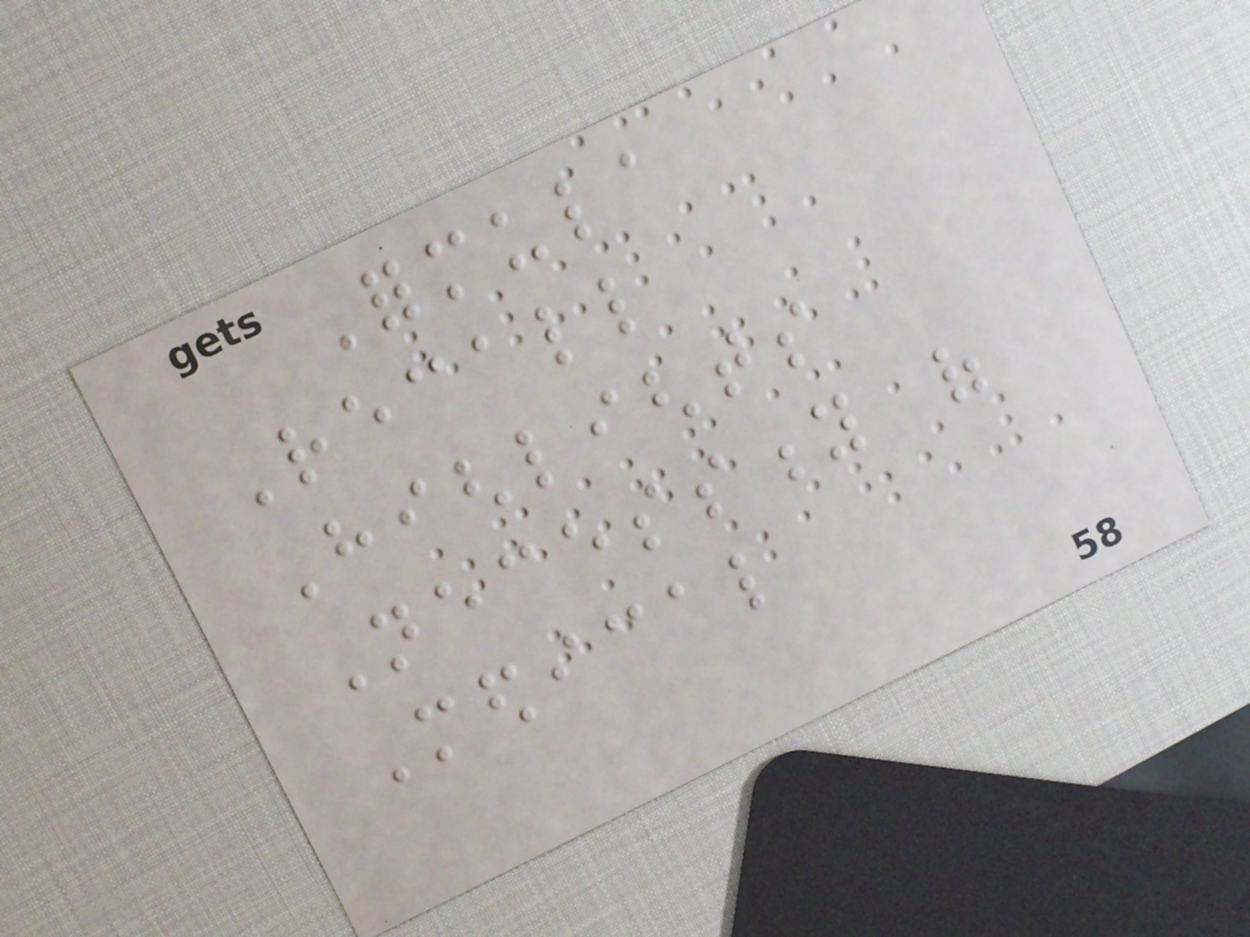Formula
Recall
Highlights
Necessity of
Medical
